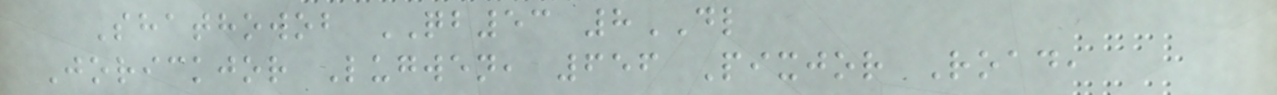Shathowob QB53 8DL
Jorickjor Lugwen, 656 Pixjor Road,
